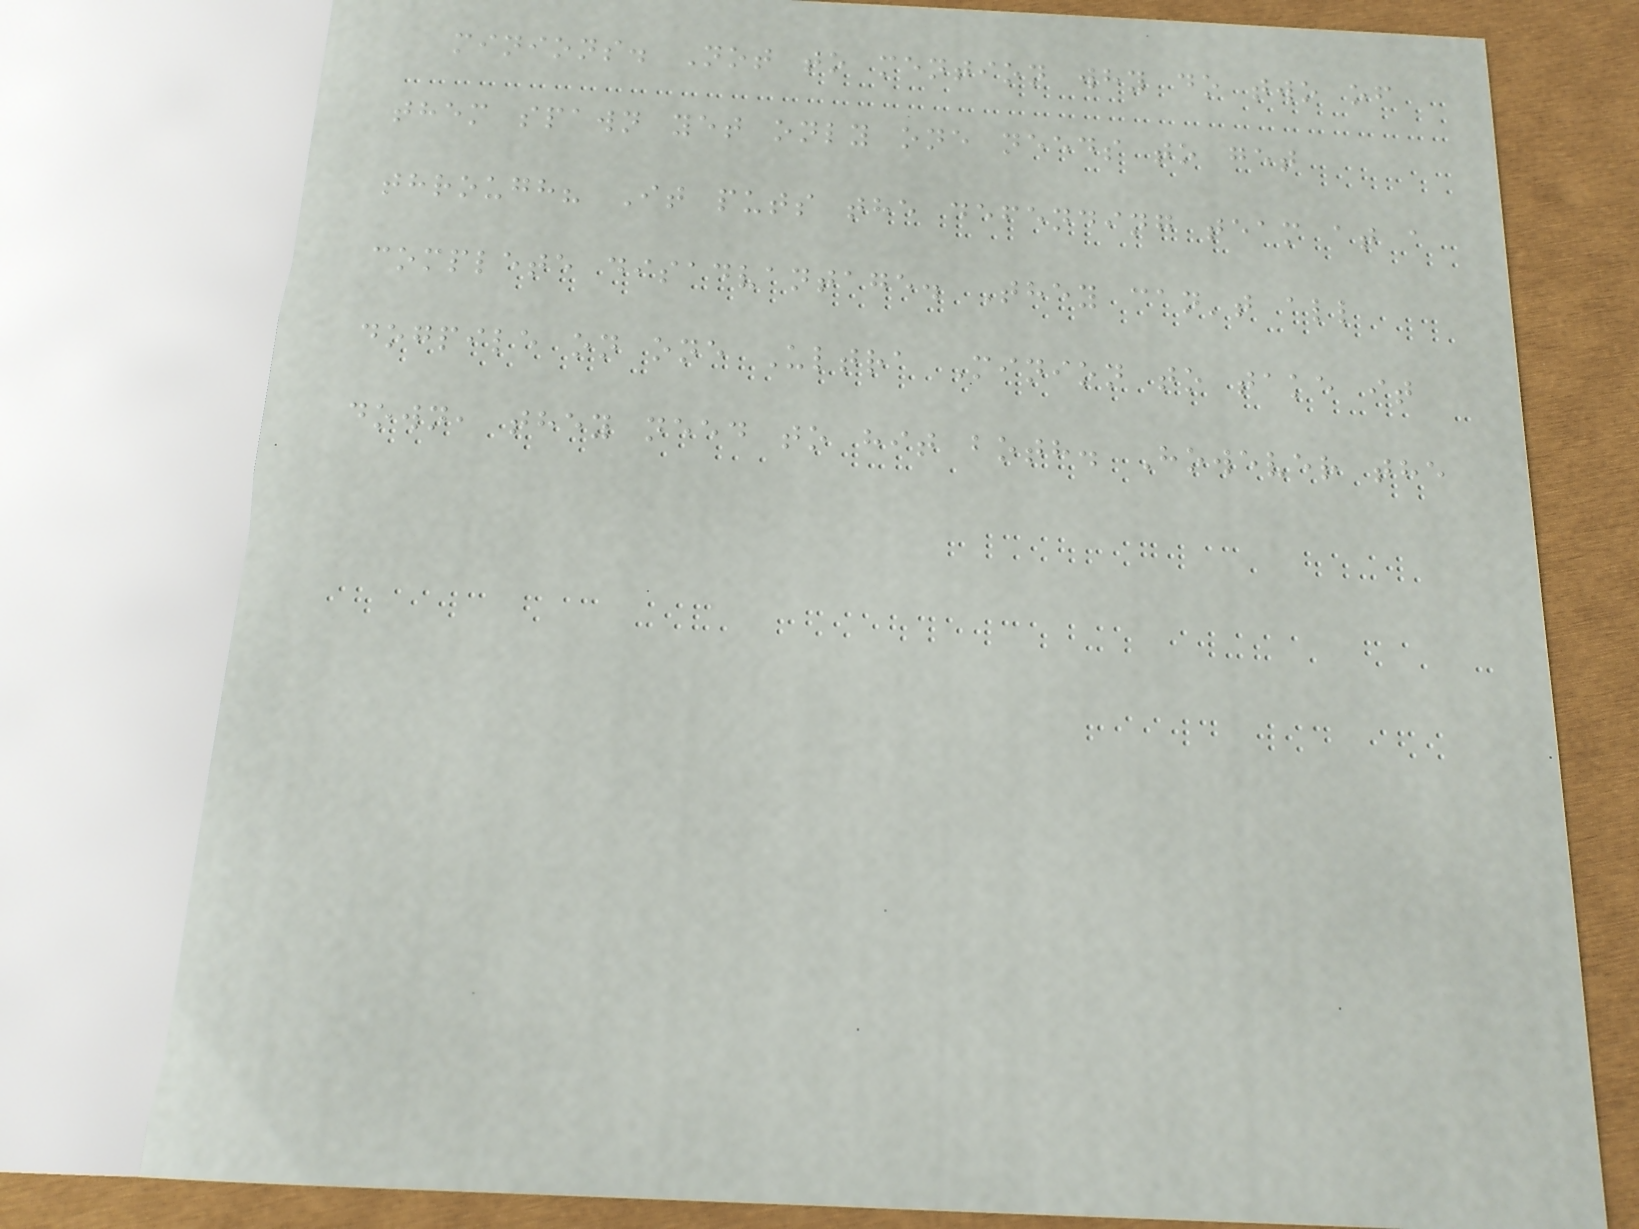minions. Not to mention why do two of
them spawn yet only one needs to get
through? It puts the defending team at a
complete disadvantage. They can't all
dogpile on one Ultra Minion to take it
down, they need to hit both. However the
